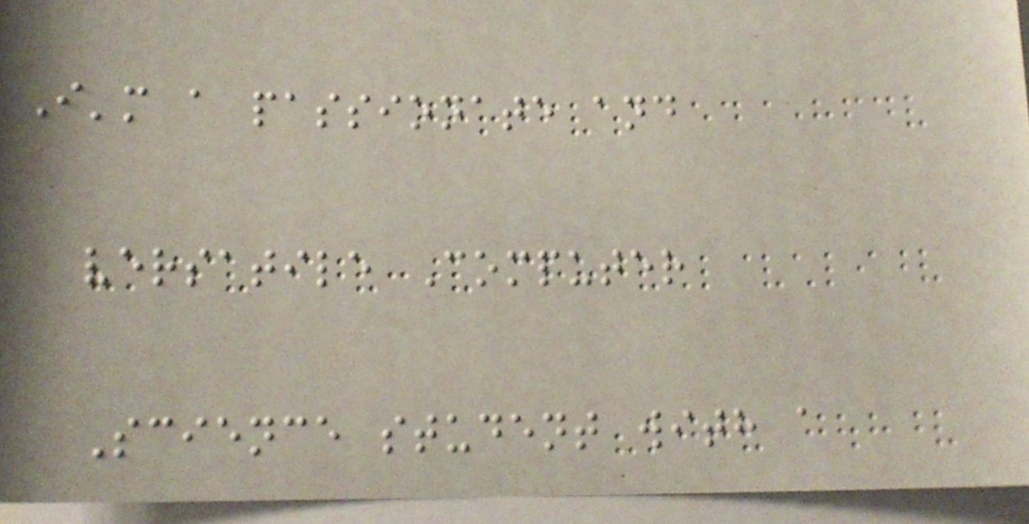I'm a passionate and
versatile Computer
Science student with a
